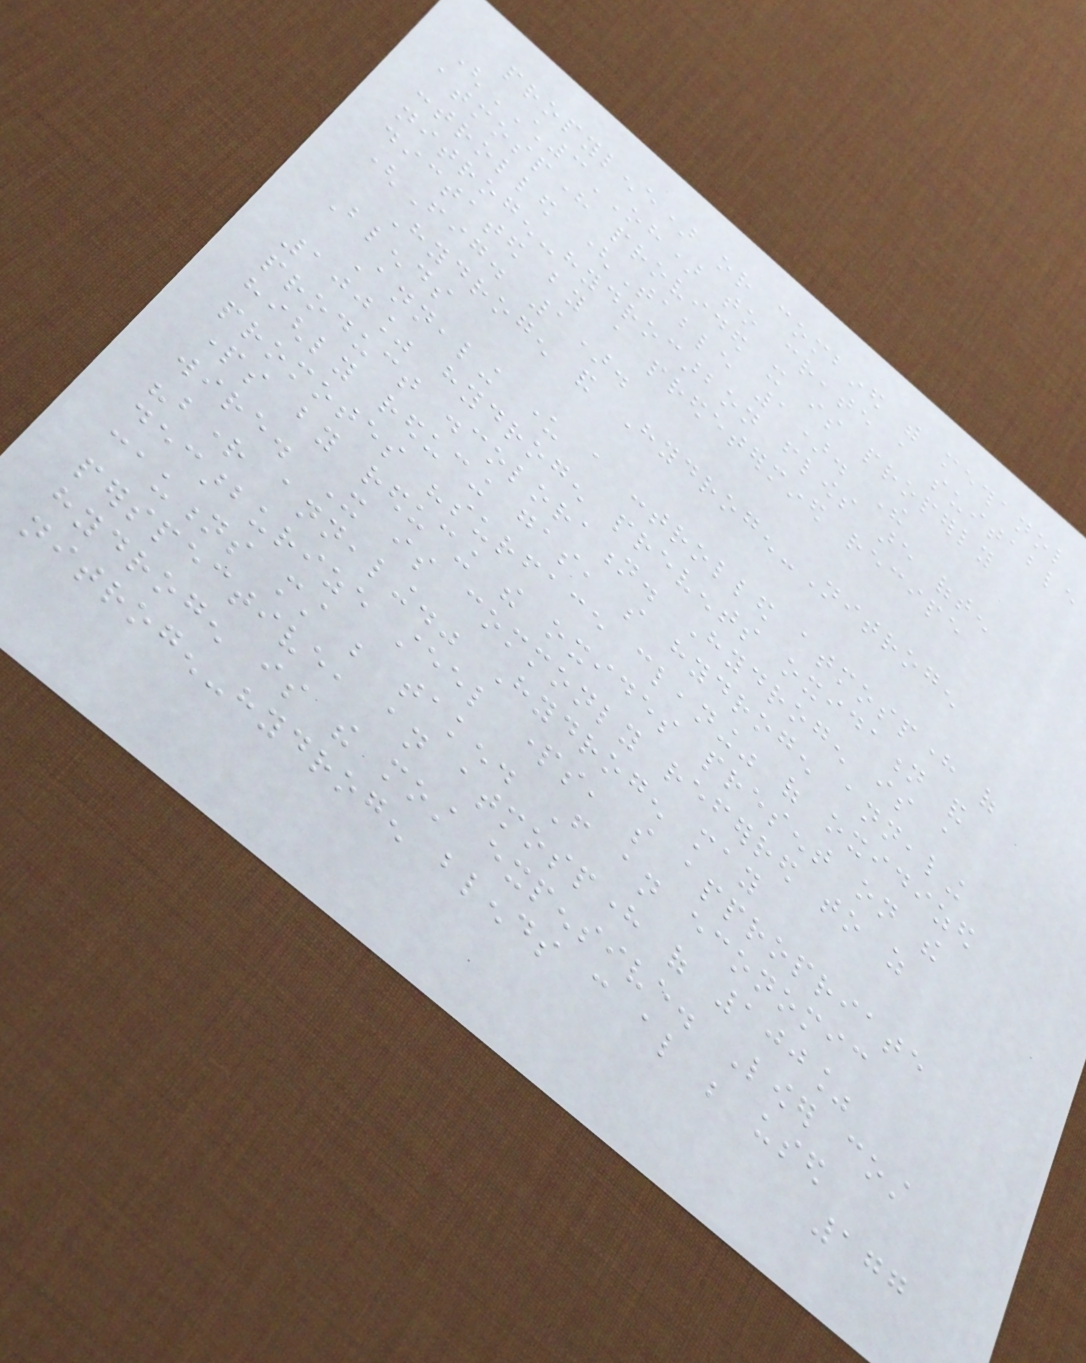propylene) or combined with methanol
(CH3OH) to create a suitable
atmosphere provided it is properly
controlled (Table 1). The
nitrogen-hydrocarbon flows are often
dictated by a predetermined recipe
(Fig. 1).
Hydrogen and Hydrogen-Nitrogen
Blends
Annealing under a controlled atmosphere of
100% hydrogen prevents oxidation and
product discoloration. Hydrogen is a
highly reducing gas, so hydrogen annealing
promotes "surface cleaning" of oxidized
parts by reducing the oxides present on the
wire. It is commonly referred to as
"bright annealing." Hydrogen may
decarburize steel parts, so appropriate
cautions must be taken. From an economic
perspective, an atmosphere of 100%
hydrogen is the most expensive. Lower cost
nitrogen-hydrogen blends can also be used
177
